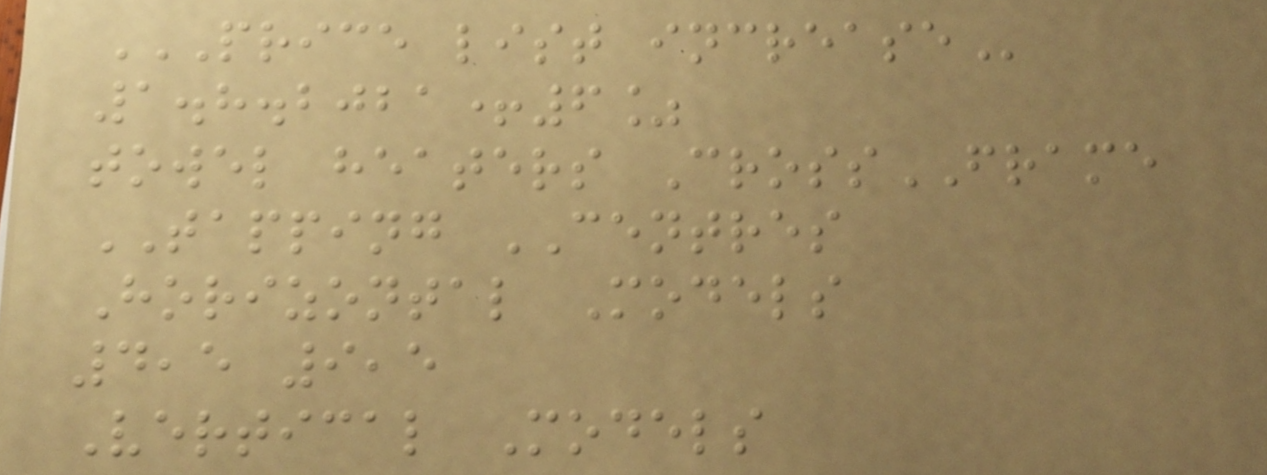PRICE LIST INCREASE
1.8.2021+6%
towel heaters CrossFRAME
TAPPING CENTRES
Horizontal Models
4,5 9,5
Vertical Models
